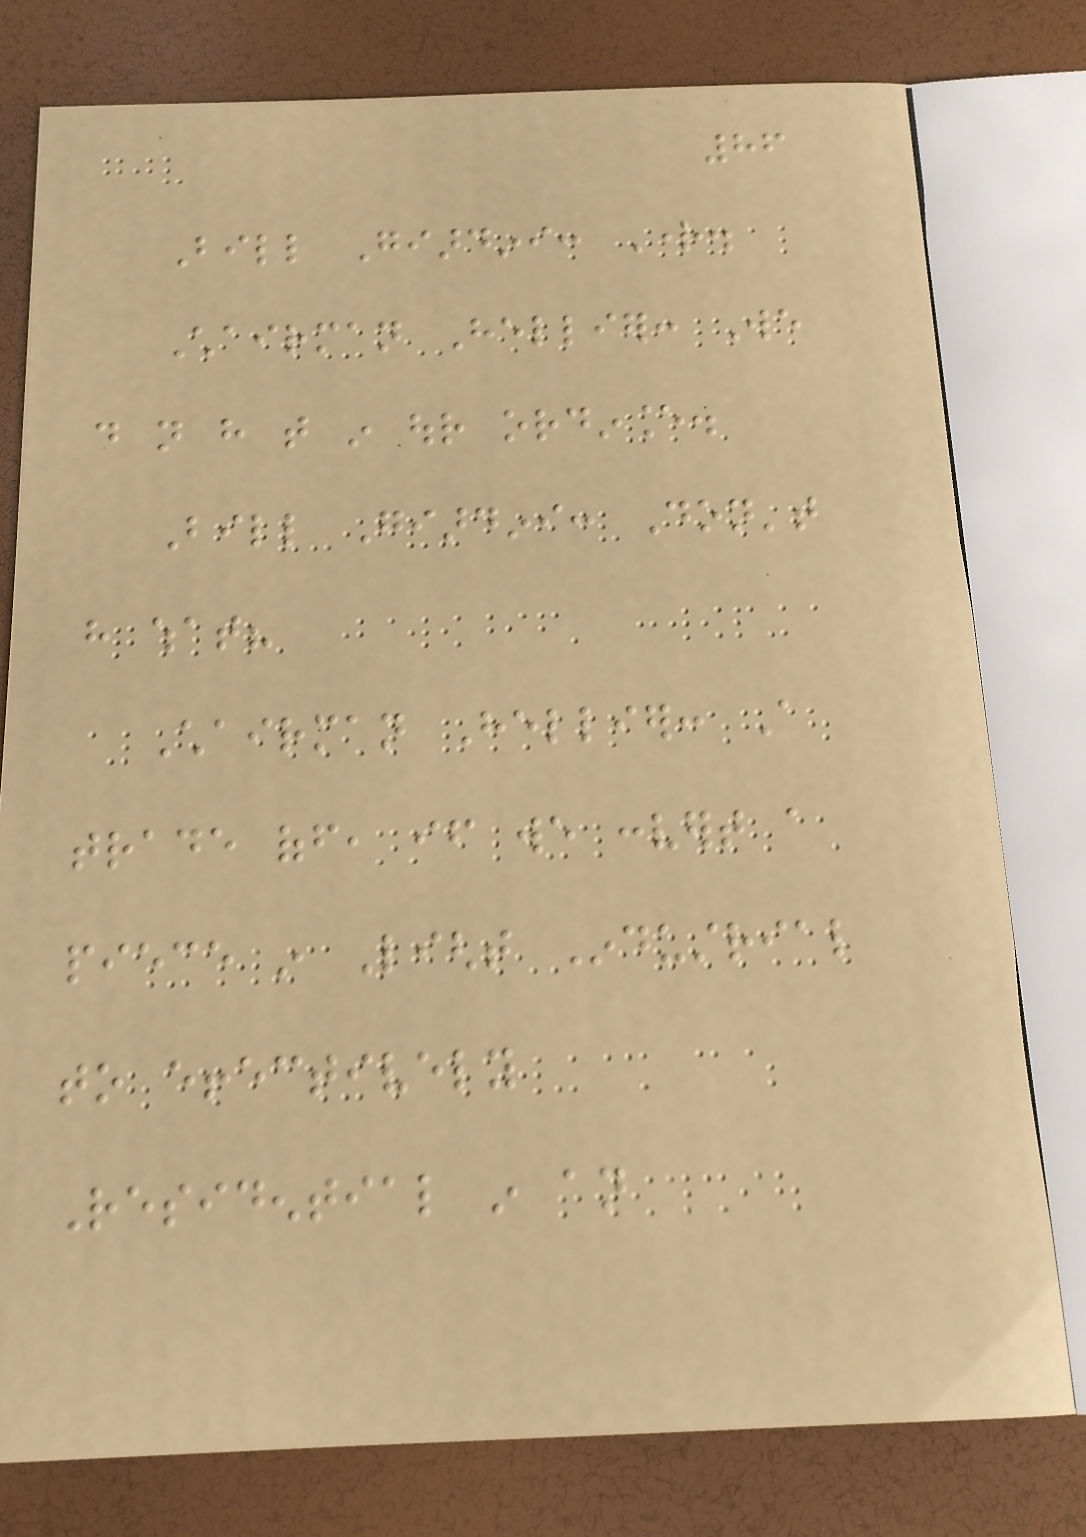86
Bill Giardini: Right.
Chairman Hellier: We
do not have that in our ordinance.
Bill Giardini: Don't
have what?
Chairman Hellier: A
trade off, if we convert a
piece in Light Industrial
to effectively
Residential in an
